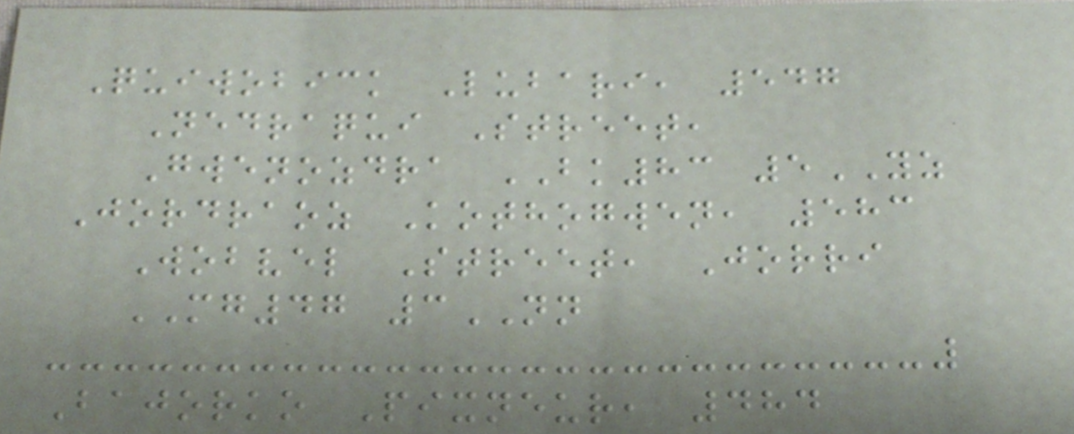Quiwobick Lubari, 547
Nedraqui Street,
Gwenozdra BK83 5YZ
Jordraoz Kothogwen, 583
Wobvel Street, Jorri
MG47 3NN
Bajorko Pixneur, 484
